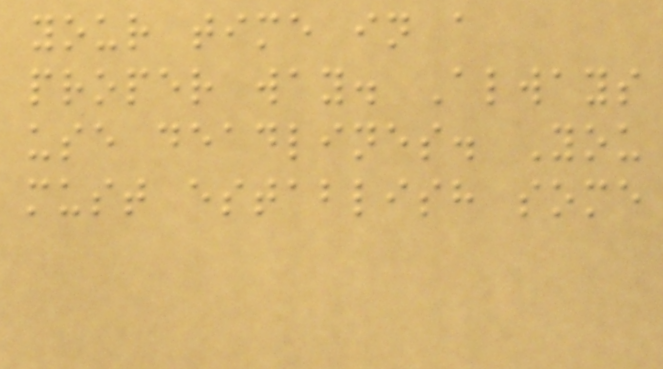your time in a
proper way. Always
use deadlines. You
must establish some
